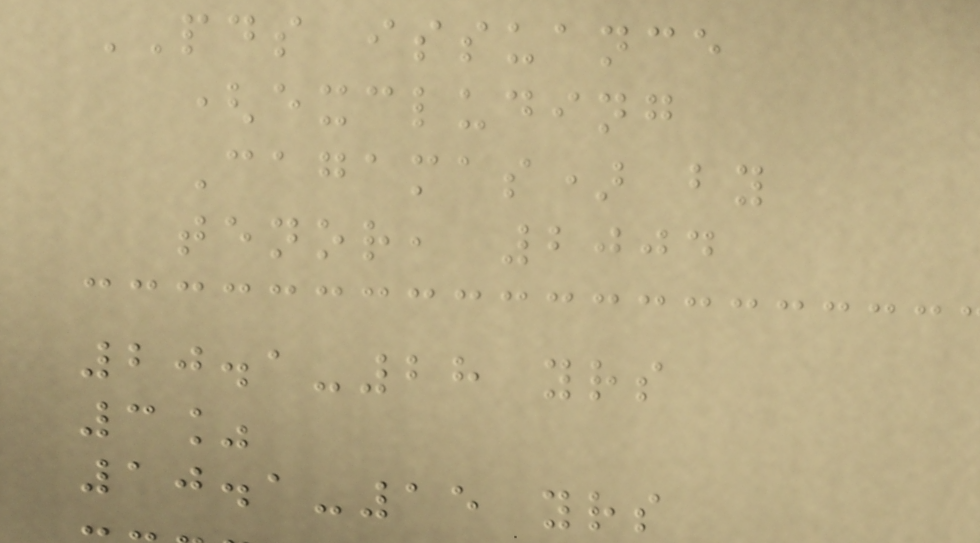PDS issuance
(excluding
Cagamas) by
tenor, 2004
20.1-28 yrs
3%
10.1-15 yrs
